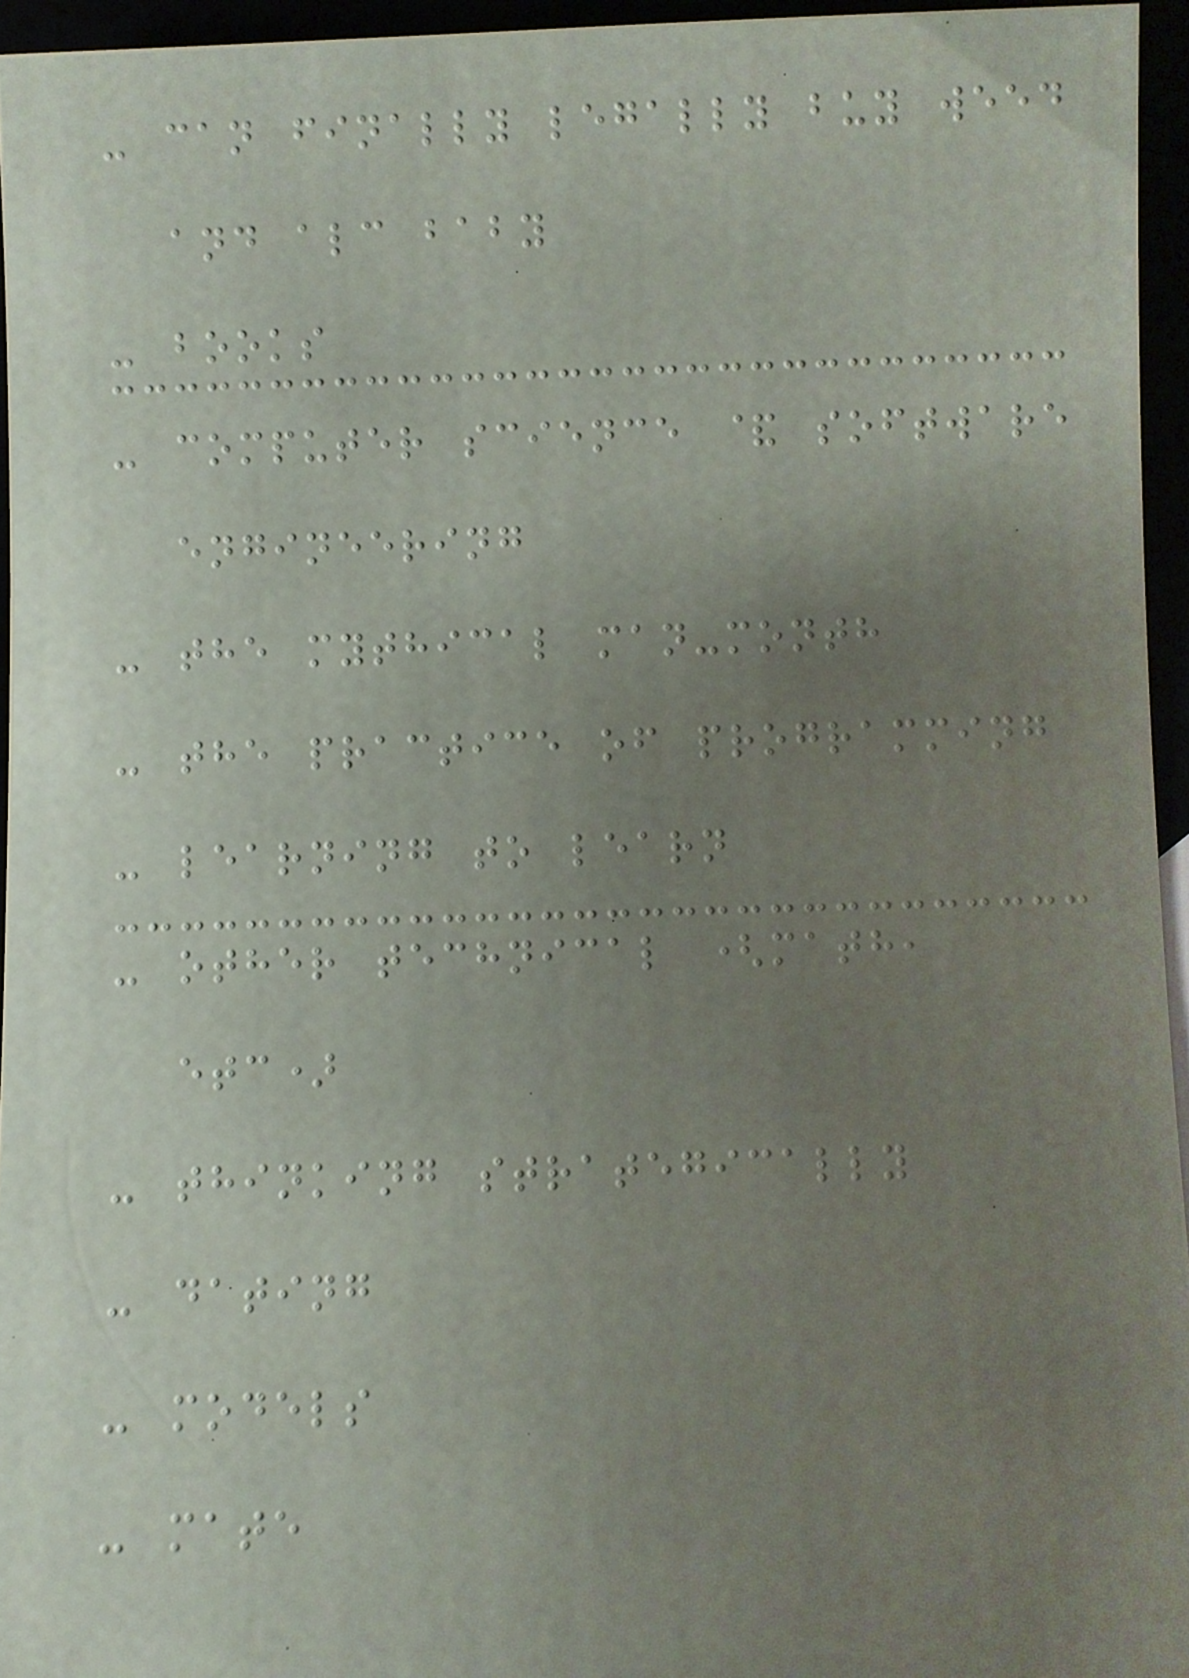- can finally legally buy weed
and alc baby
- books
- computer science & software
engineering
- the mythical man-month
- the practice of programming
- learning to learn
- other technical (math,
etc)
- thinking strategically
- dating
- models
- mate
